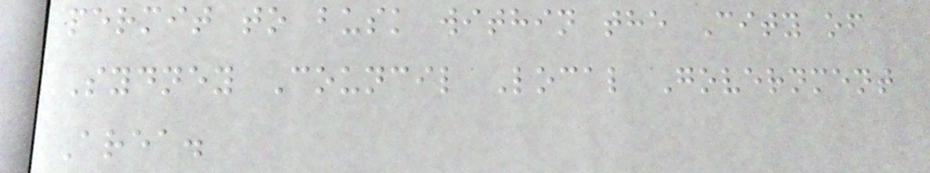permit to busk within the City of
Sydney Council Local Government
Area.
